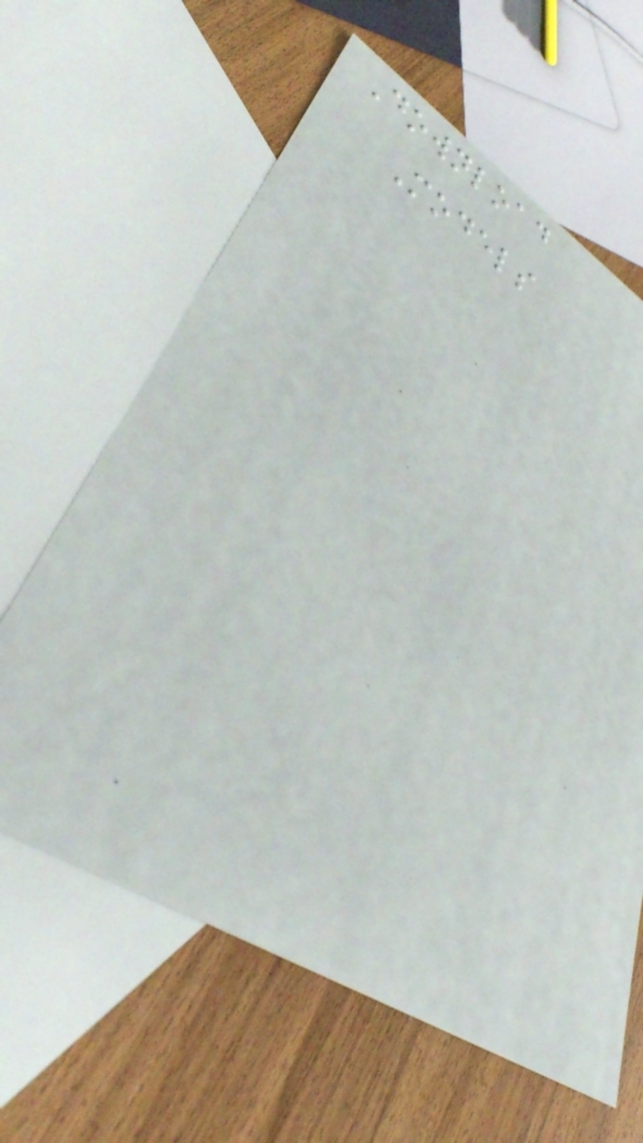Download
Models
